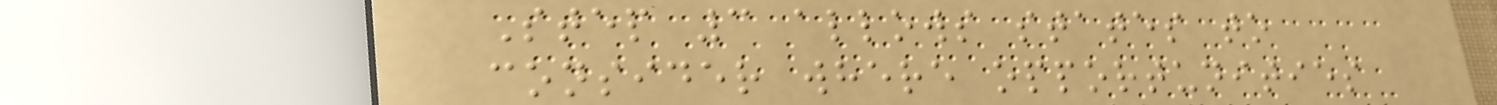Step 3 allows states to
consider where opportunities
